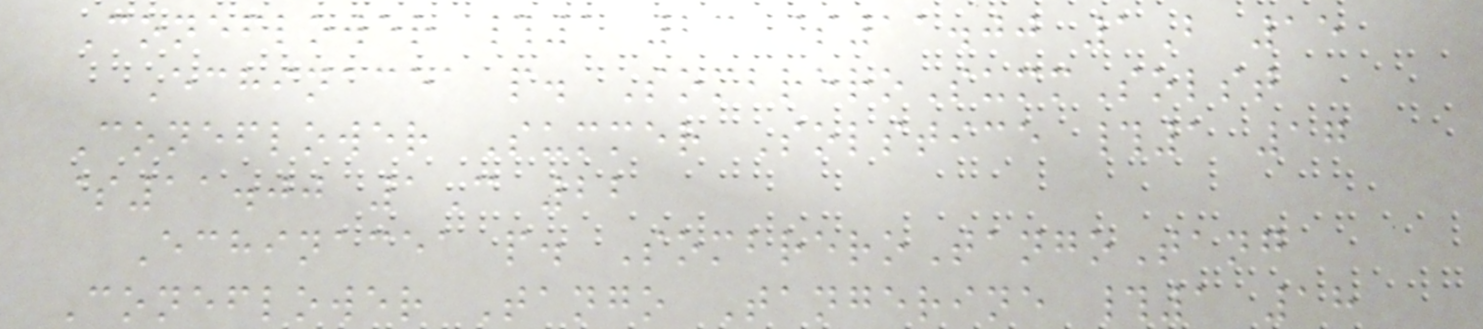Coneflower #1 23 $11.00 1B 15
Echinacea p. SombreroSummSolst
Coneflower Summer Solstice #1 17
$11.00 1C 22
Echinacea p. SombreroTangoTang
Coneflower Tango Tangerine #1 18
